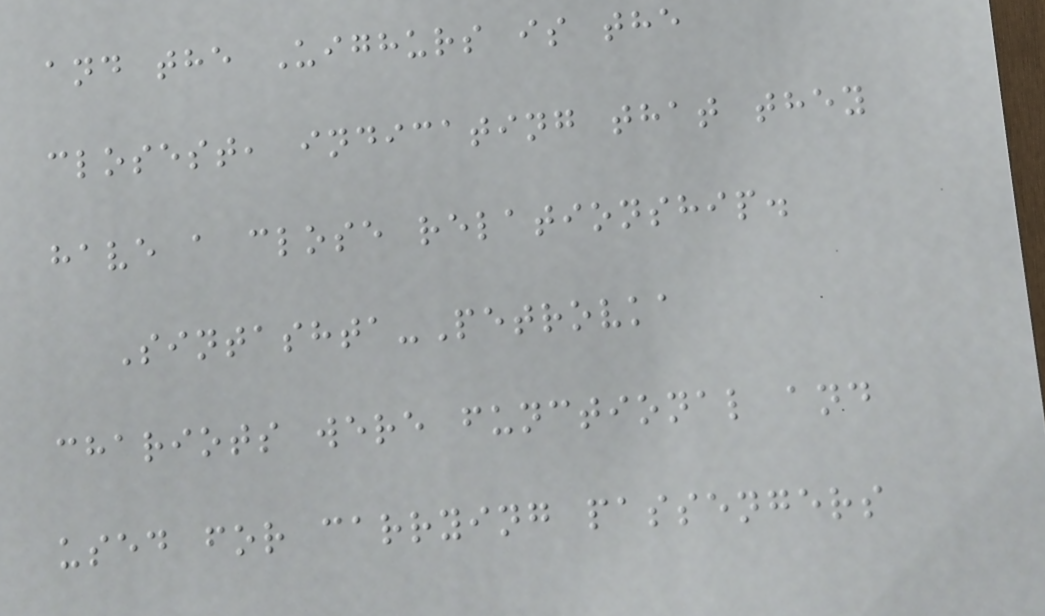and the Uighurs is the
closest, indicating that they
have a close relationship.
Sintashta-Petrovka
chariots were functional and
used for carrying passengers
